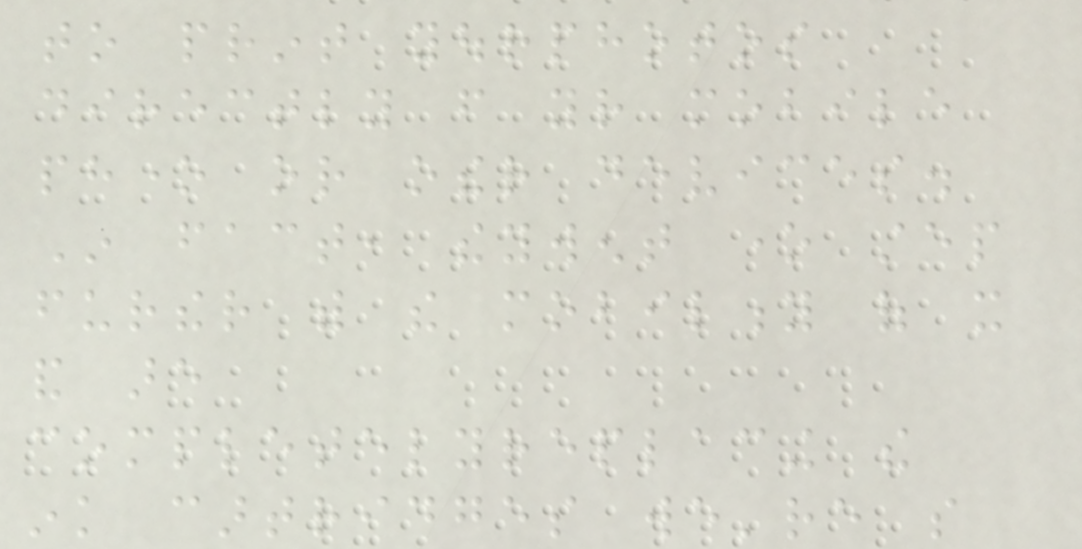to print yourphotos
directly from your mobile
phone or other devices.
In fact, theywent one step
further with the mobility of it
and are
completelyreplacing the
ink cartridges we're so
